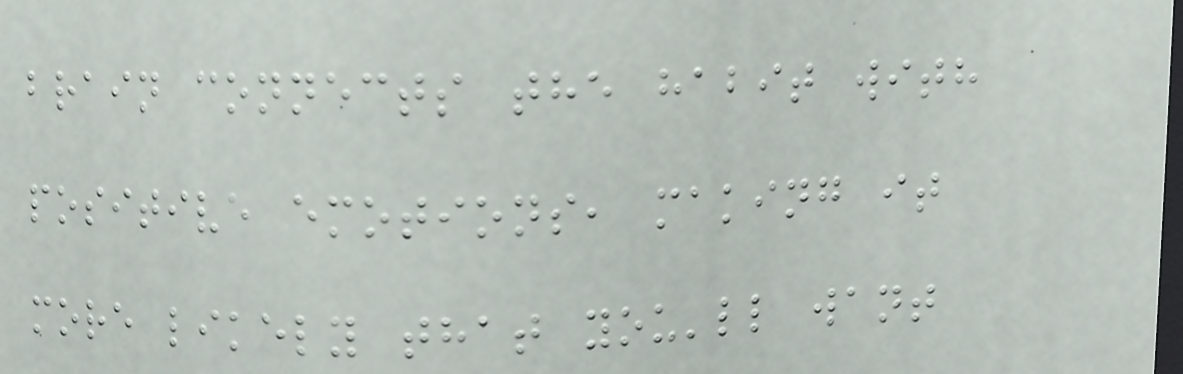brain connects the habit with
positive emotions, making it
more likely that you'll want
